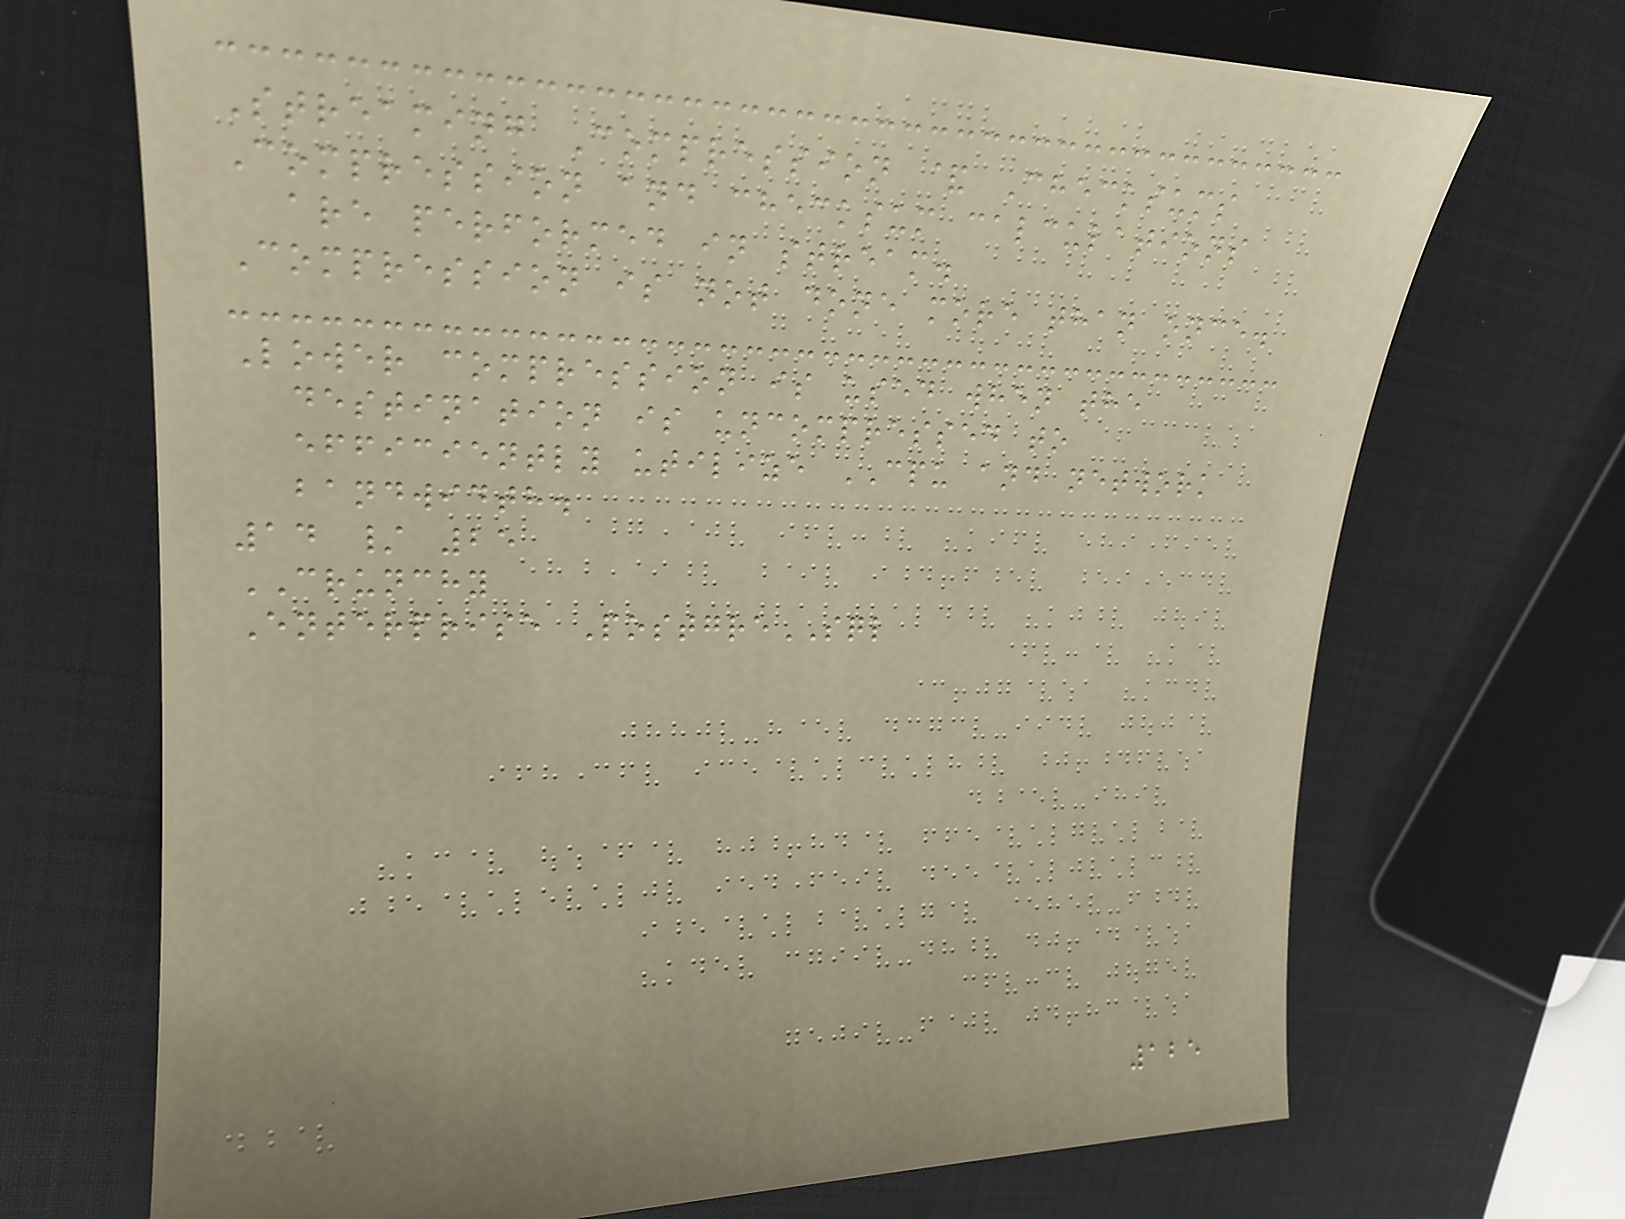Streaming Compression & Checksums
Compression and checksum calculations
are performed in stream.
Compression is not done more than once.
Lower compression is used when the
destination is uncompressed to
efficiently utilize CPU and network
bandwidth.
14 / 25
CRUNCHY
Enterprise PostgreSQL
125
